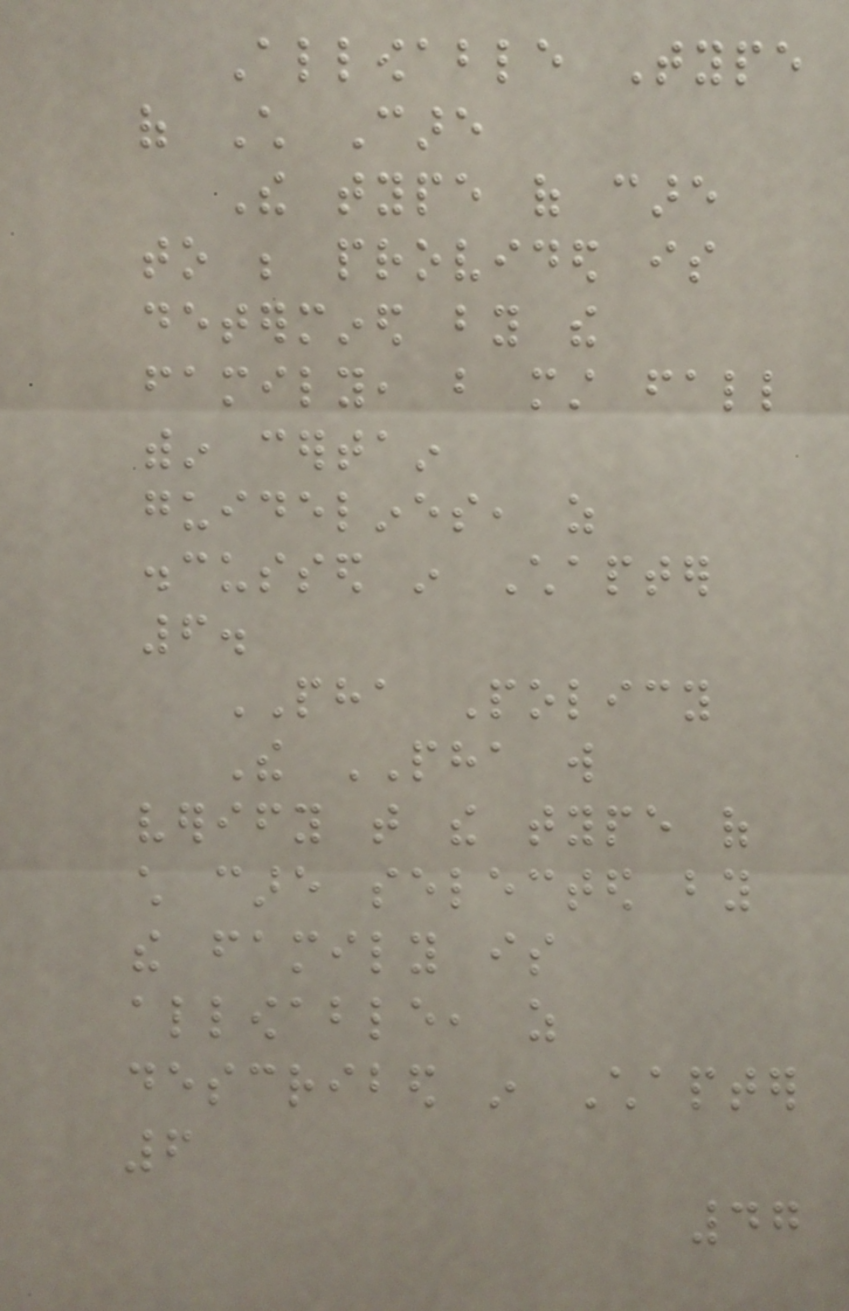Allowable Type
of Child Care
The type of care
to be provided is
determined by the
family, but must fall
within certain
guidelines, as
discussed in Chapter
6.
PHA Policy
The PHA will
verify that the type of
child care selected by
the family is
allowable, as
described in Chapter
6
47
